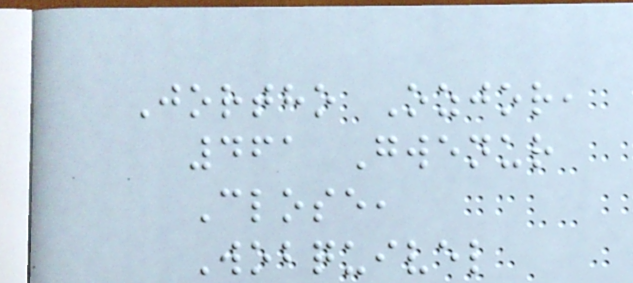Jortho Ozjor,
461 Gwenur
Close,
Wobquivel
